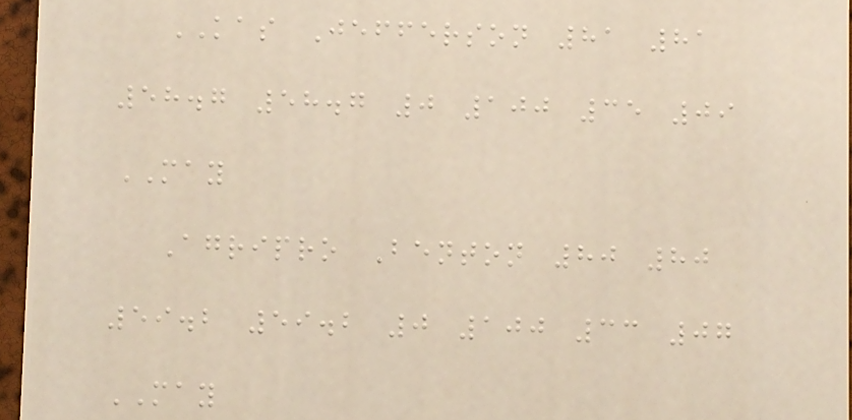KAS Jefferson 81 81
58.7 58.7 0 100 35 09
MAY
Agripro Benton 80 80
59.2 59.2 0 100 33 07
MAY
